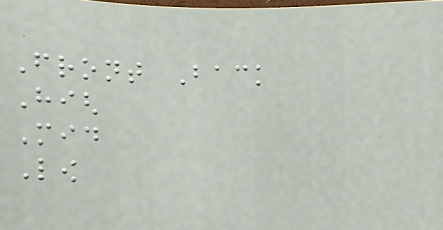Front Back
High
Mid
Low
